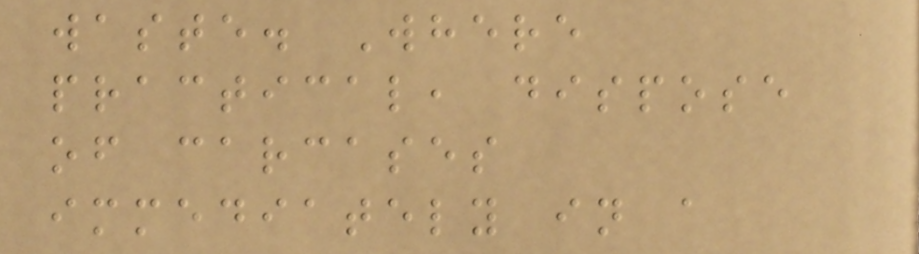waste. Where
practical, dispose
of carcases
immediately in a
